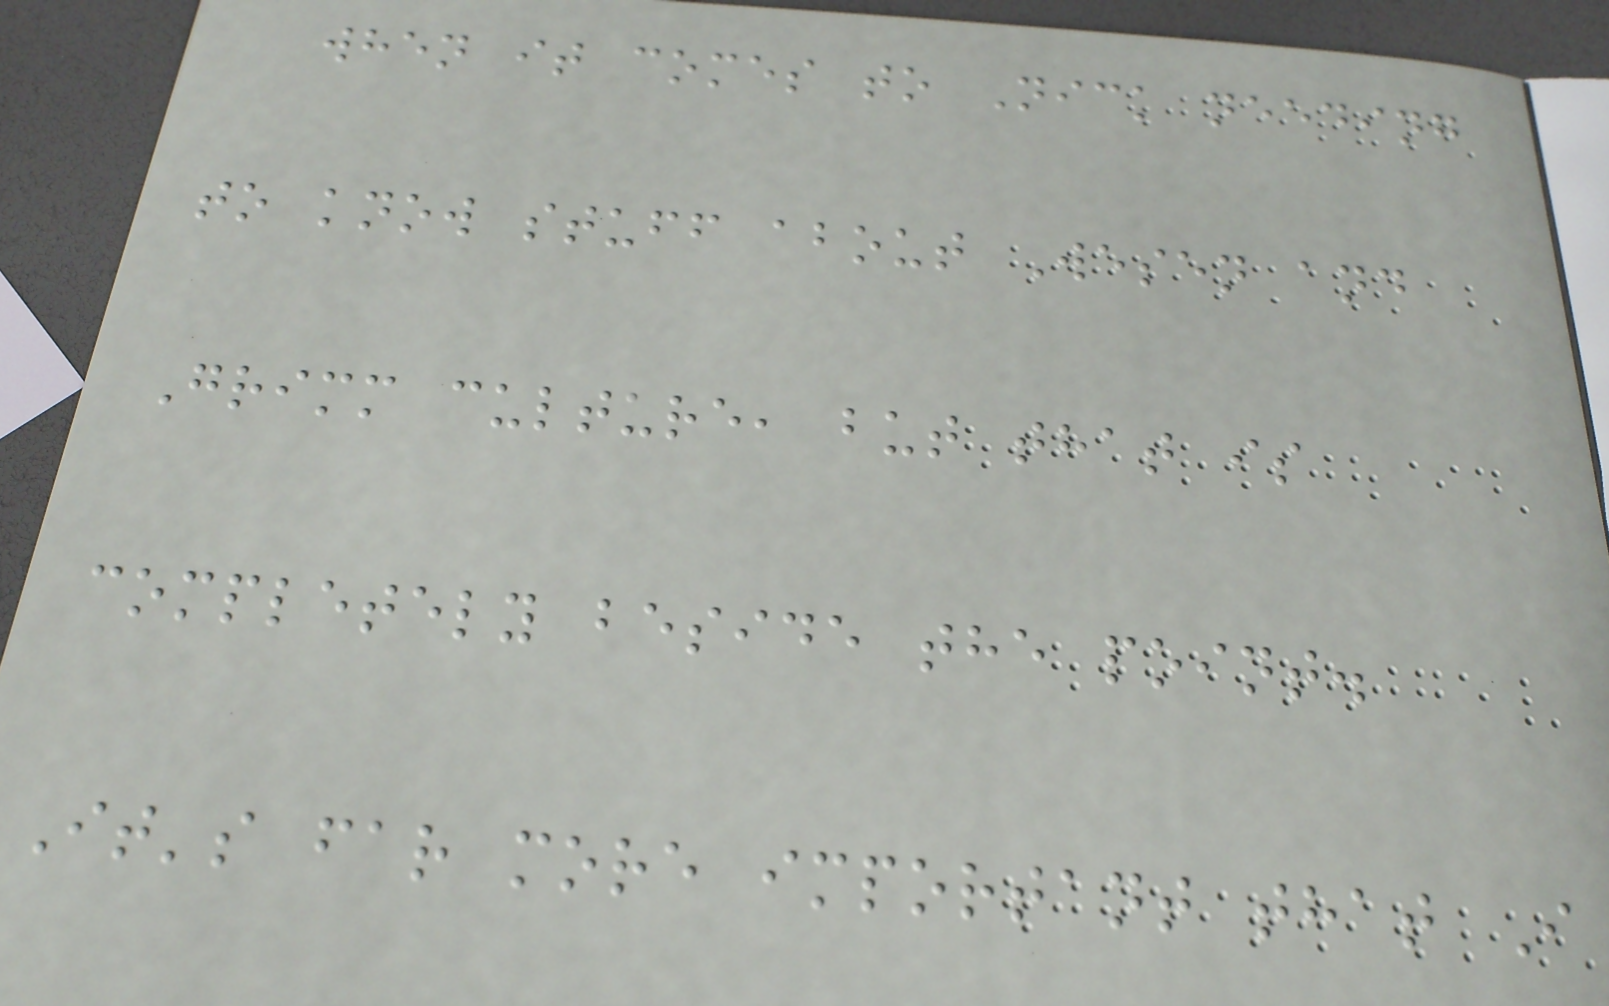when it comes to Nick needing
to know stuff about Wesen and
Grimm culture, but that is
completely beside the point.
It's far more important that I
